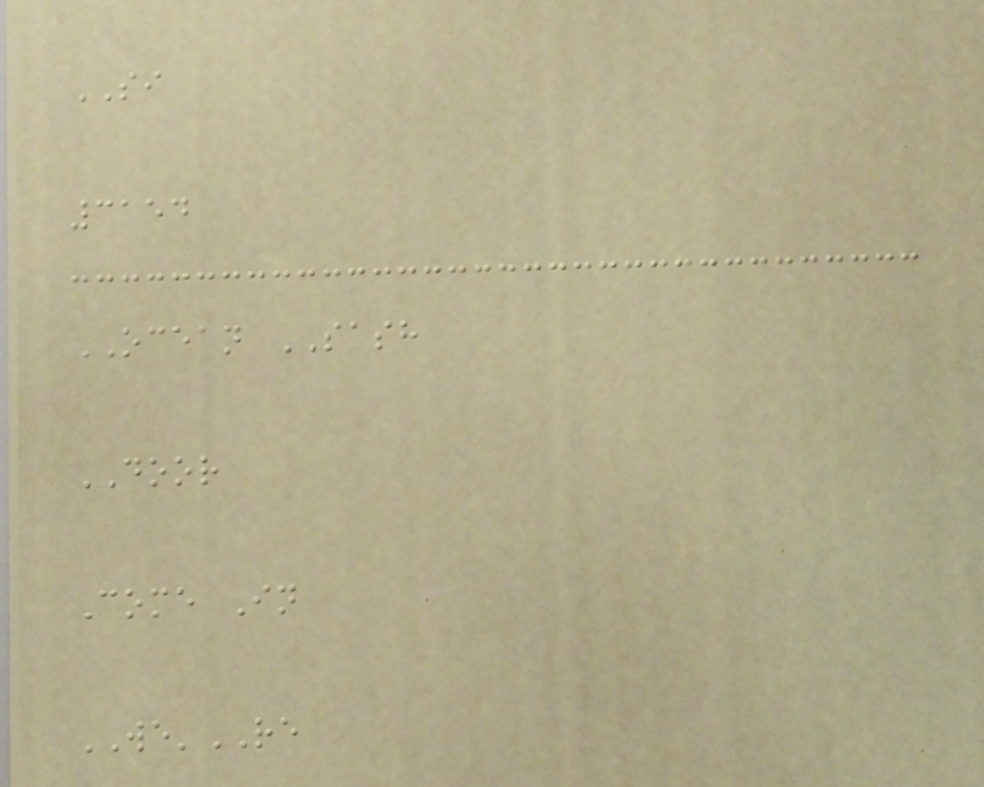SI
3154
OCEAN SASH
DOOR
Come In
WE'RE
